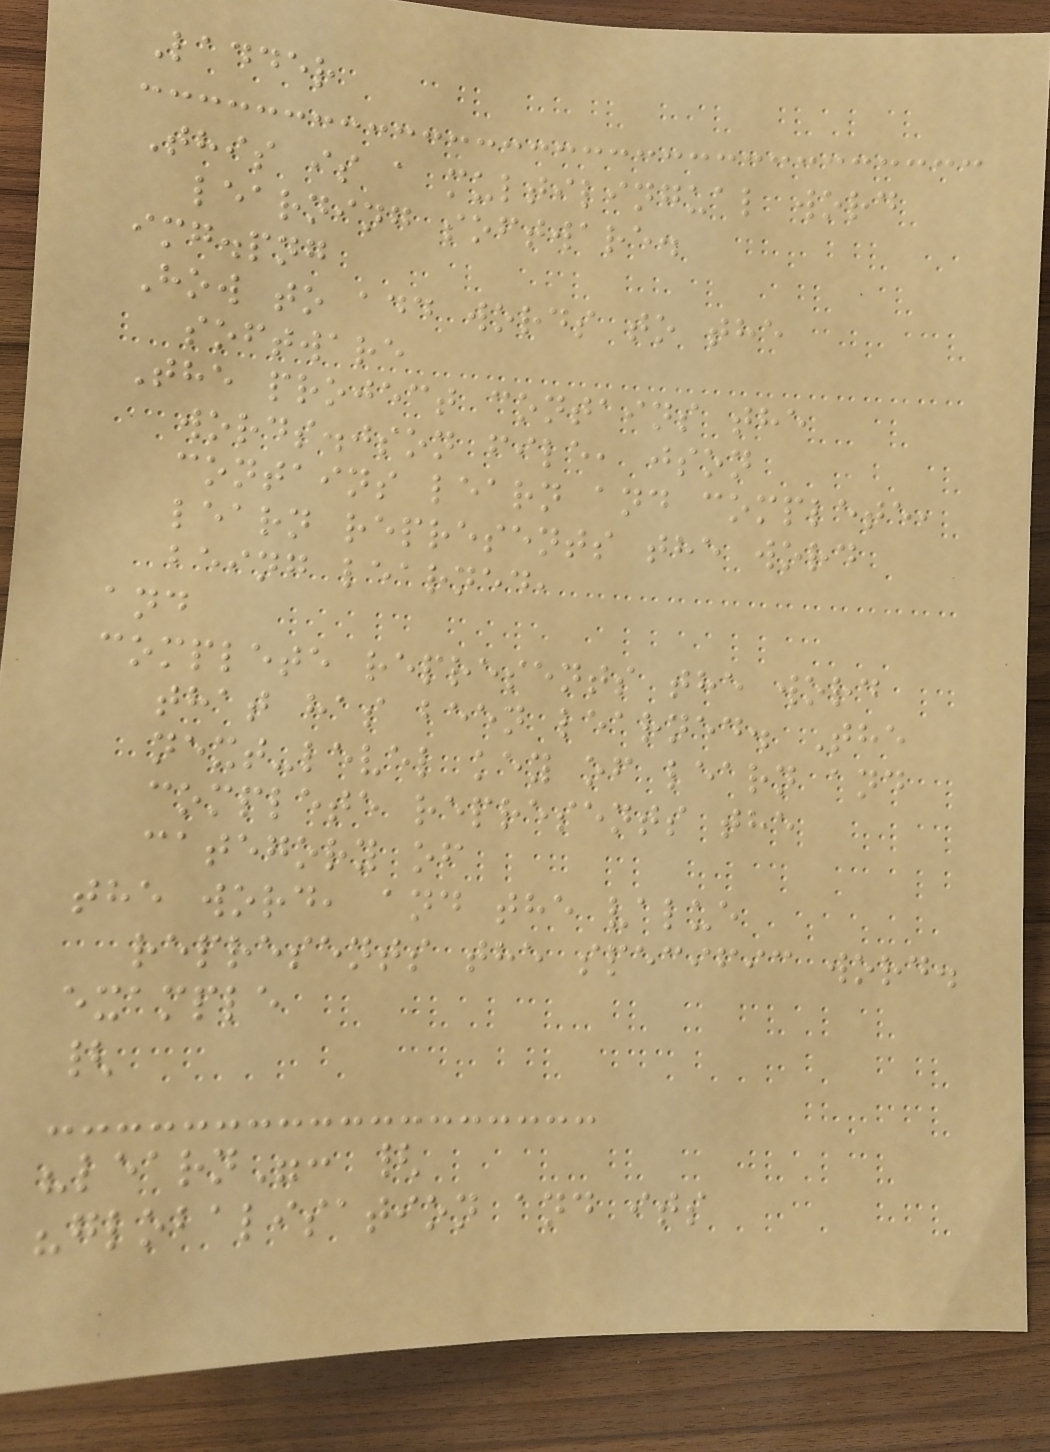Ladder
This is a multilingual word
learning software.
img.png
How to add words to the
software
The project contains the
words.json file, json
contains learn and complete,
learn represents the word
being learned,
and
complete represents the word
that has been learned. The
next-level key of learn and
complete represents the
category of
the word, and the value
represents the specific word.
example
{
"learn": {
"globalisation and its
